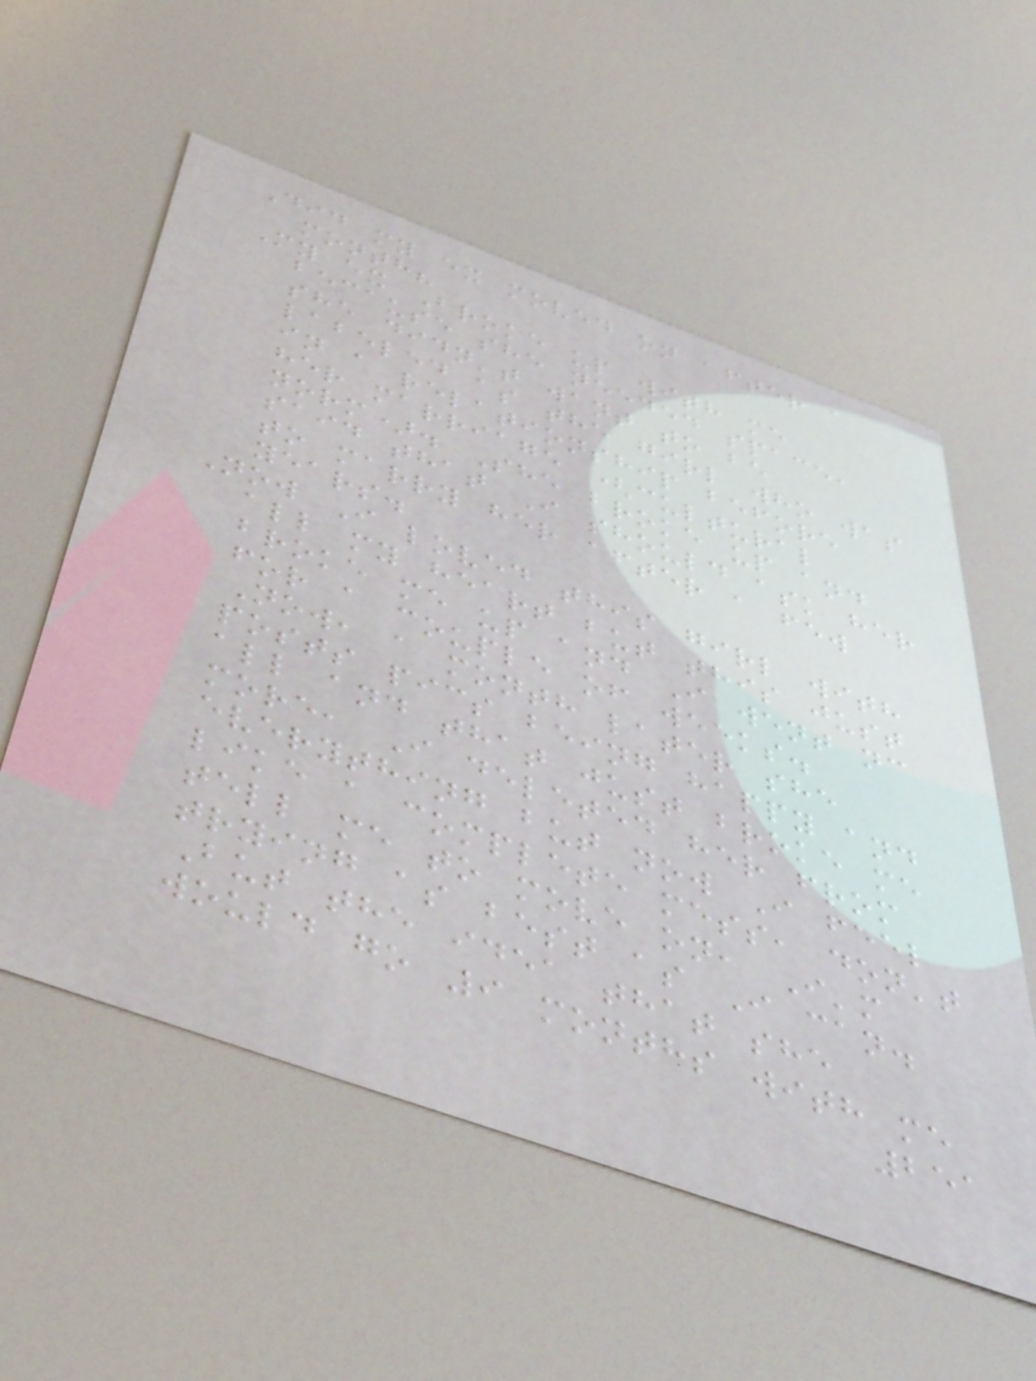Did my ex moved on after a
month?
My ex Broke up with me
because she needed space,
she didn't want to be
labeled as the girl who was
in a relationship before
her marriage (cultural
norm). She broke up and
said that I should ask her
to marry her after a few
years.
Now I loved this girl with
all my heart but this just
broke me up and I went nc
for a couple of weeks.
Now, a month later she
posts pics being happy and
all and that just broke me
more, I deleted her from
everything but now I feel
like a complete mess, don't
tell me to move on, I'm
trying as best as I can.
But the idea that she
would go 9 months with me
251
